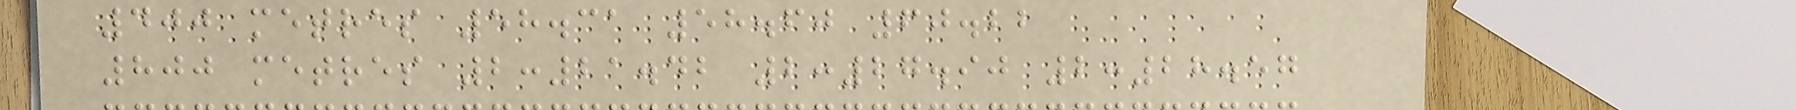400 metres 58.31 58.60 60.22
800 metres 2:21.42 2:27.90 2:28.57
